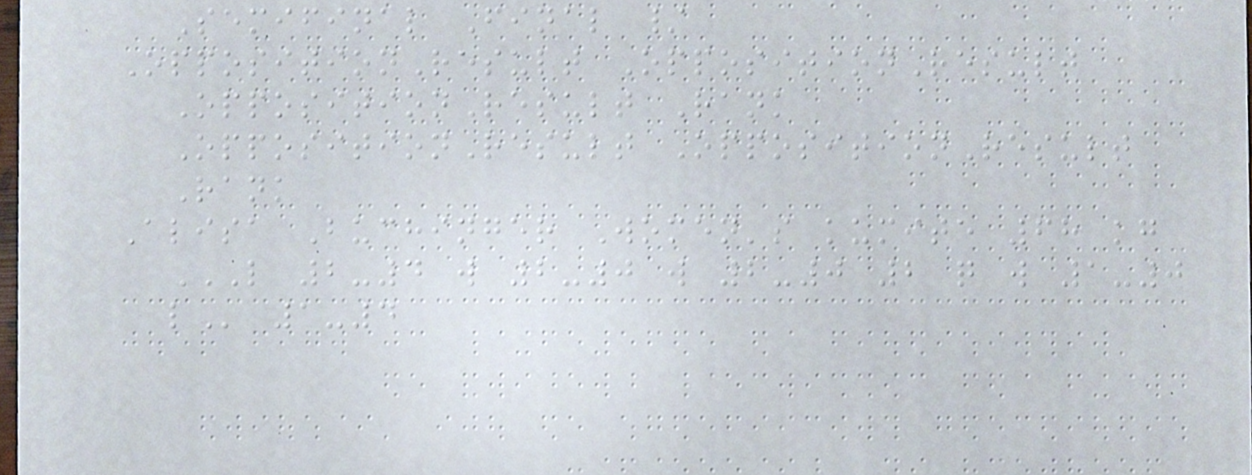Semifinal Final /
OppositionResult OppositionResult
OppositionResult Rank
OppositionResult OppositionResult
Rank
Alisa Buchinger Women's kumite 68 kg
L 2-4 W 2-0 W 2-0 2 Q W 1-0
L 1-4
